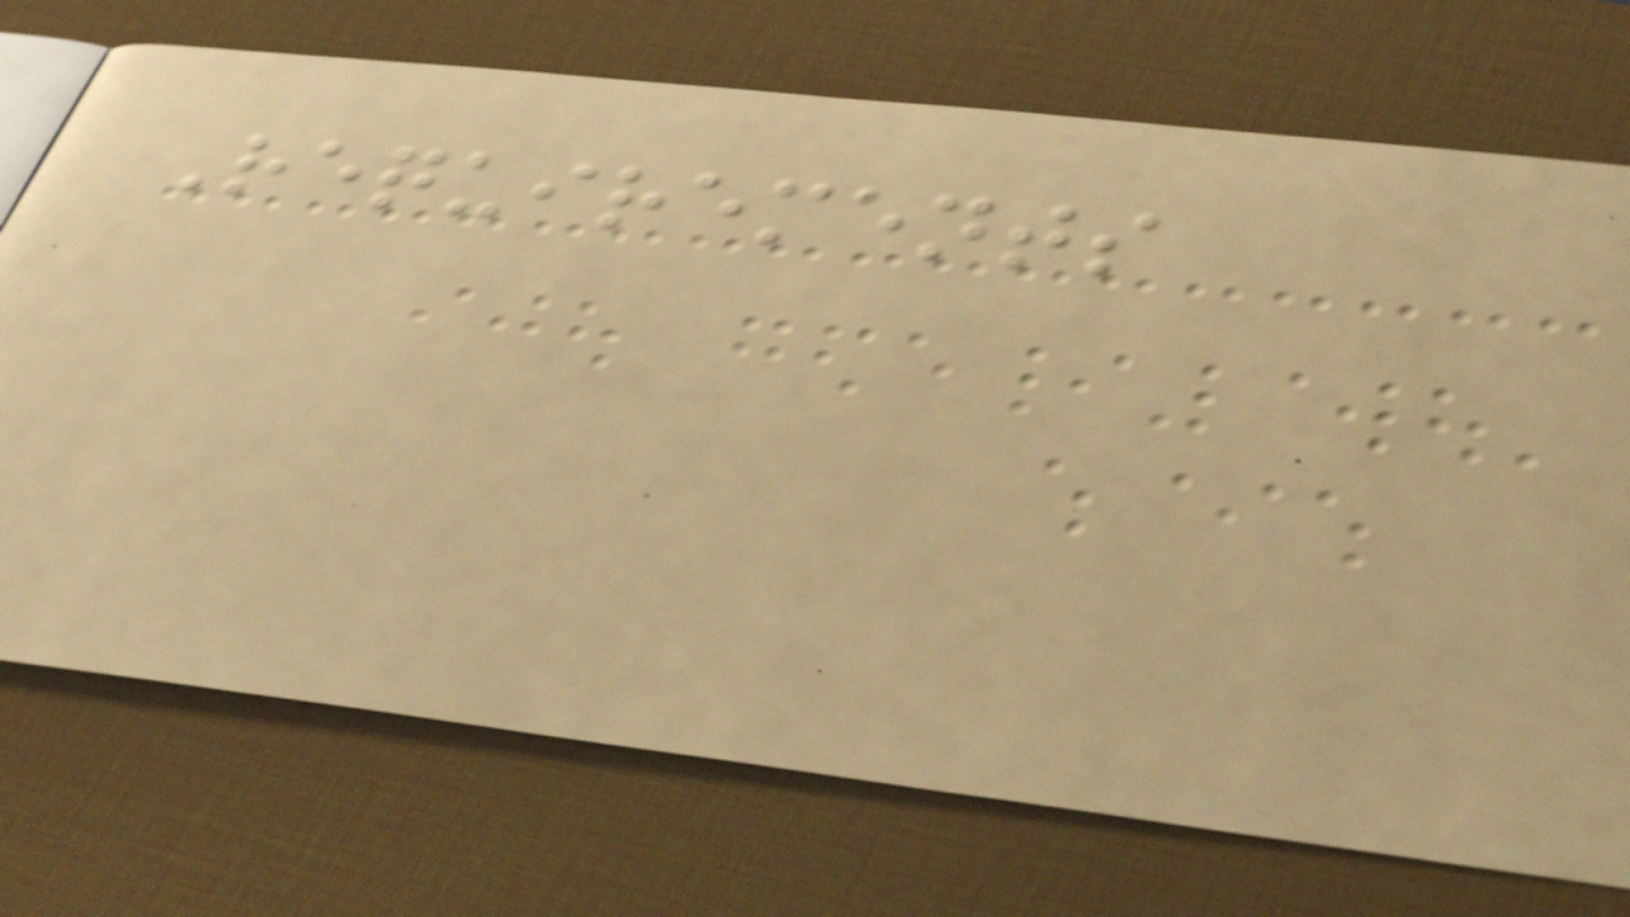Requirements
